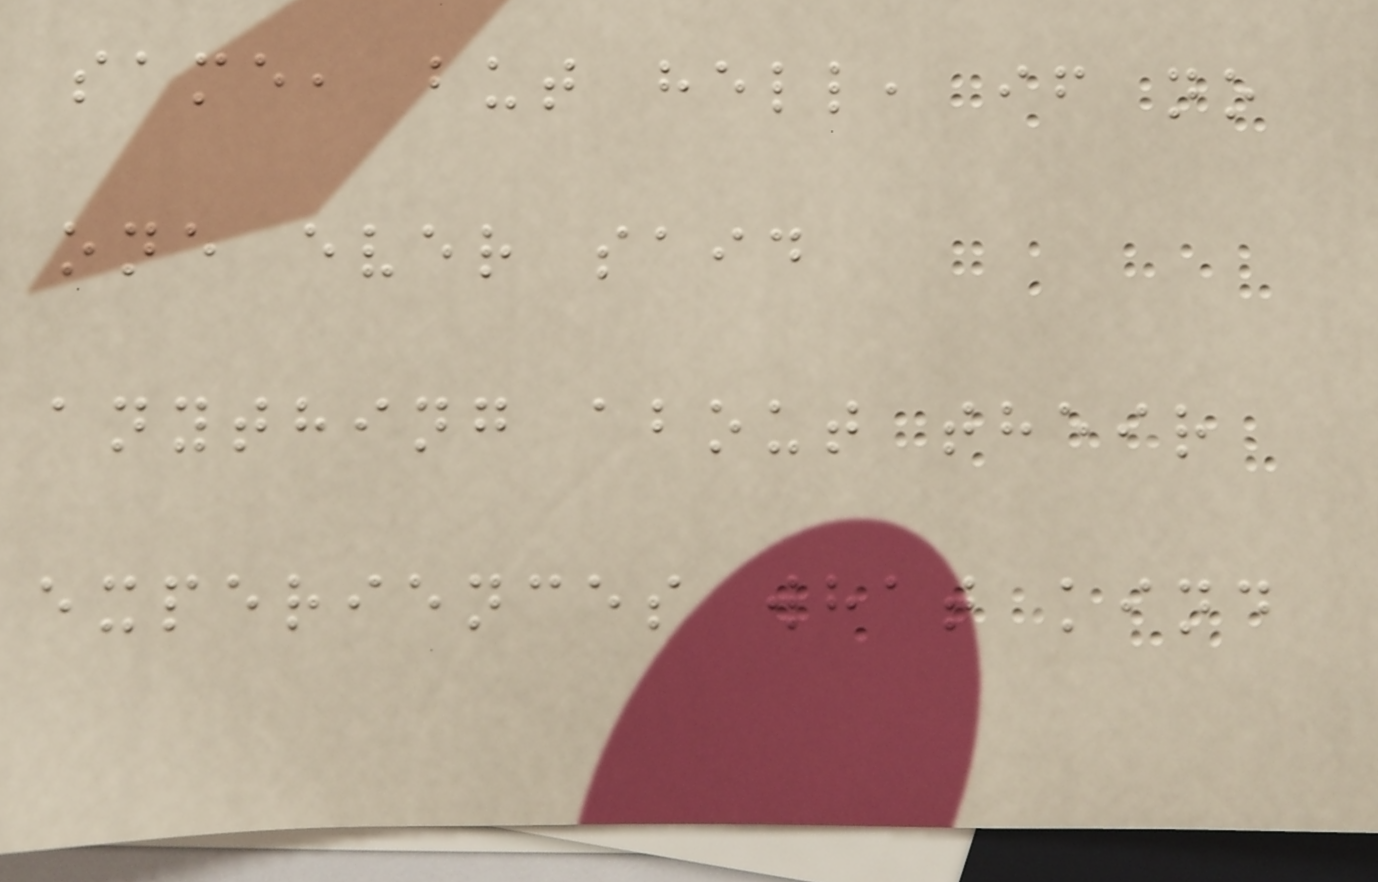same, but hell, if no
one ever said
anything about their
experiences what kind
